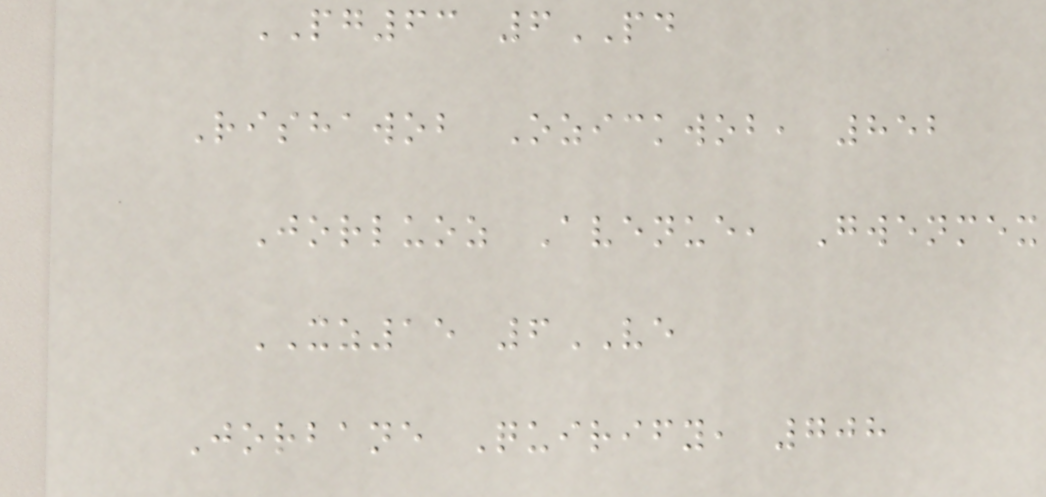PG63 6PD
Rishawob Ozickwob, 852
Jorluoz Avenue, Gwenmex
XZ15 6VE
Jorbane Quirify, 708
